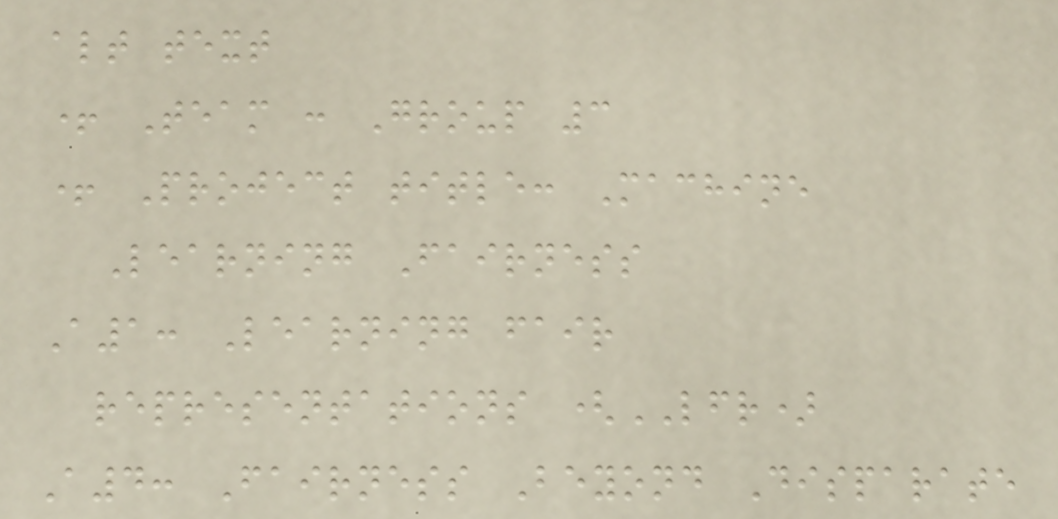alt text
+ Team : Group 3
+ Project title: Machine
Learning Fairness
A1: Learning fair
representations (LFR)
A4: Fairness Beyond Disparate
